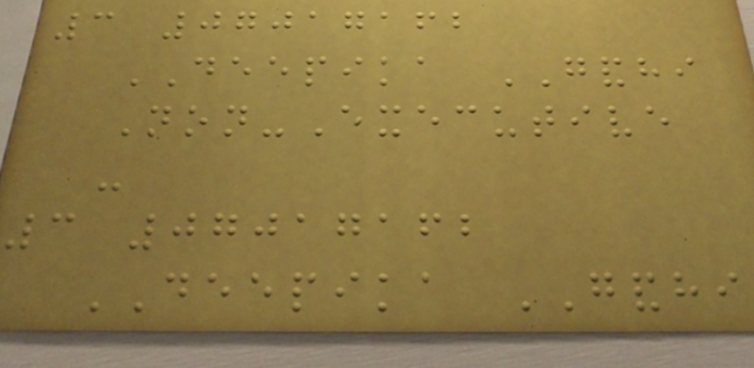3 07017162
DEEPIKA GANDHI
Non-Executive
-
3 07017162
DEEPIKA GANDHI
